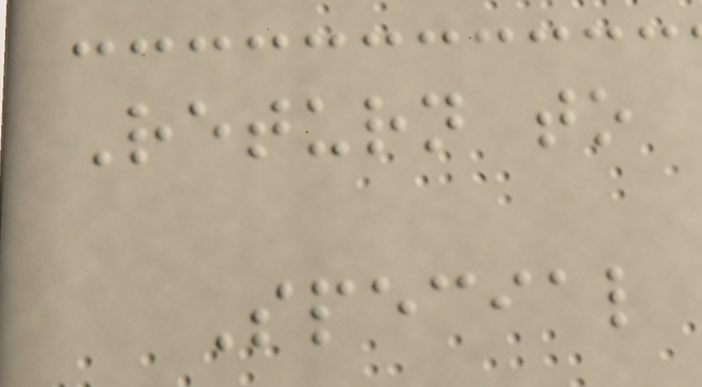Return to
Special
